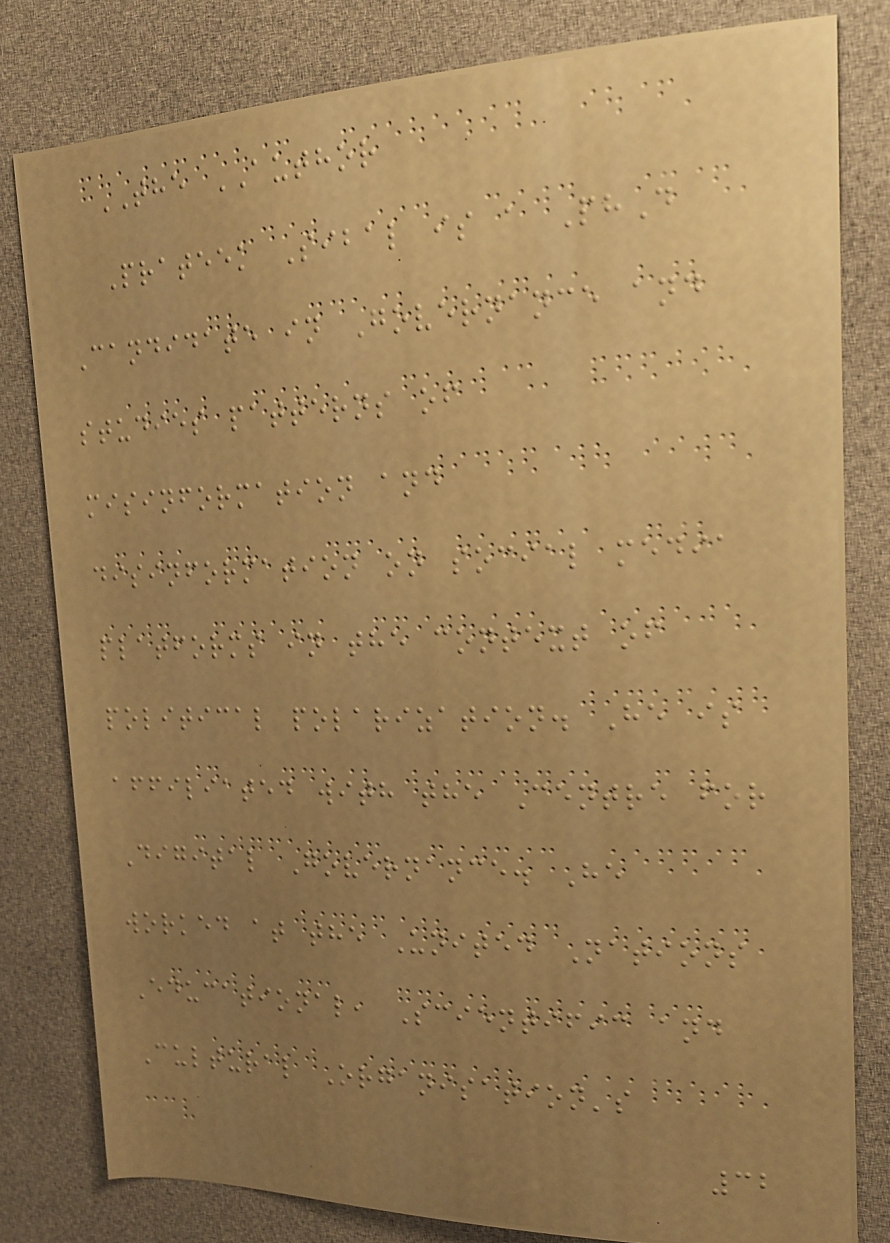THE AUTHOR
Prateek Sibal is a PhD
Candidate in Governance and
studies patterns of
misinformation and
disinformation on social media
platforms in the context of
political polarization. He is
affiliated with the Centre for
Digital Governance. He
worked at the United Nations
Educational, Scientific and
Cultural Organisation's
32
